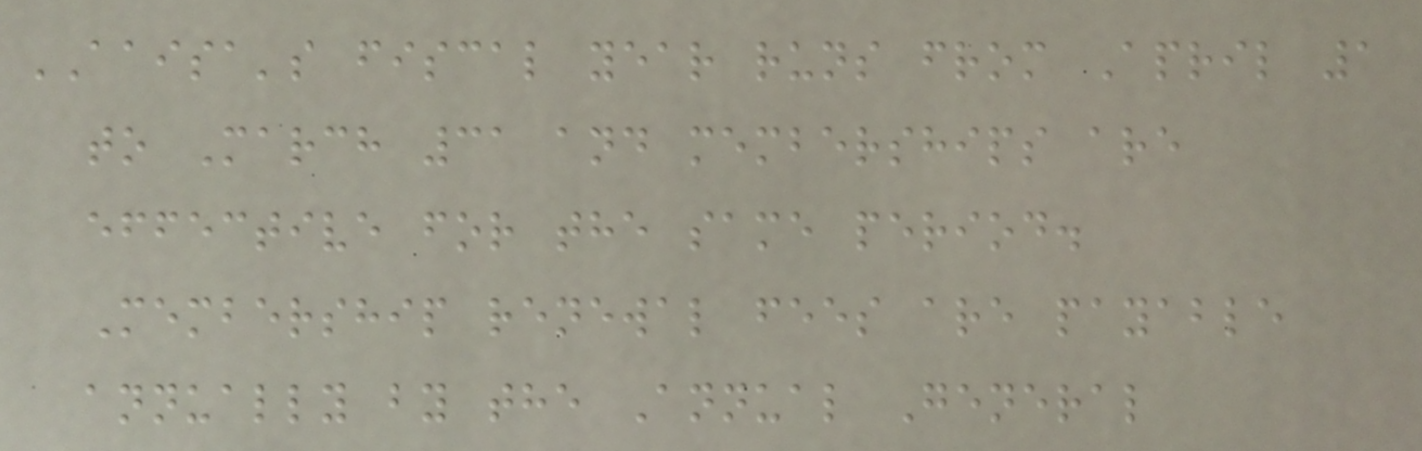AAISA's fiscal year runs from April 1
to March 31 and memberships are
effective for the same period.
Membership renewal fees are payable
annually by the Annual General
